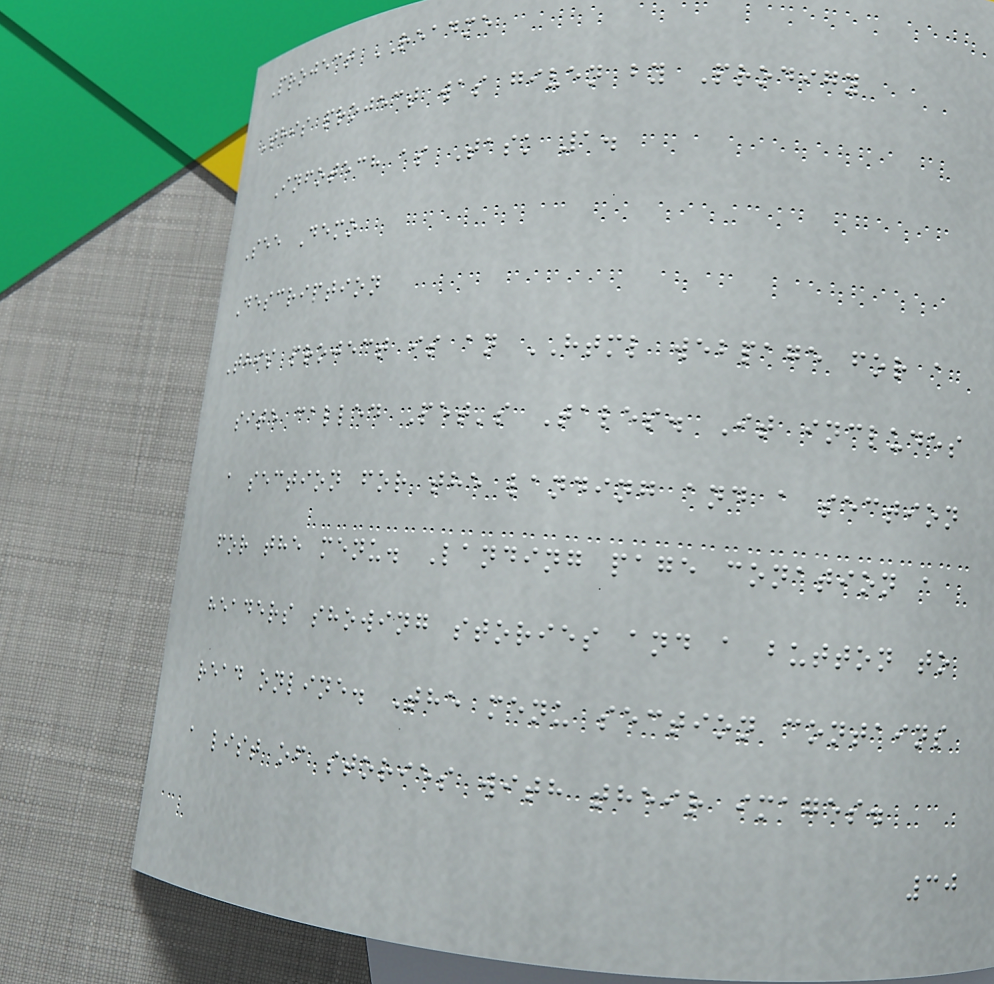Project README
This project was given by Prodigy
Infotech as Task 1.
See Demo
Description
This project is an HTML webpage for a
site called Pet's Tales. It includes
a section for the landing and a section
for the menu. Landing page conation a
headers showing stories and a button to
read online. The menu section contains
a list of stories with their images.
30
